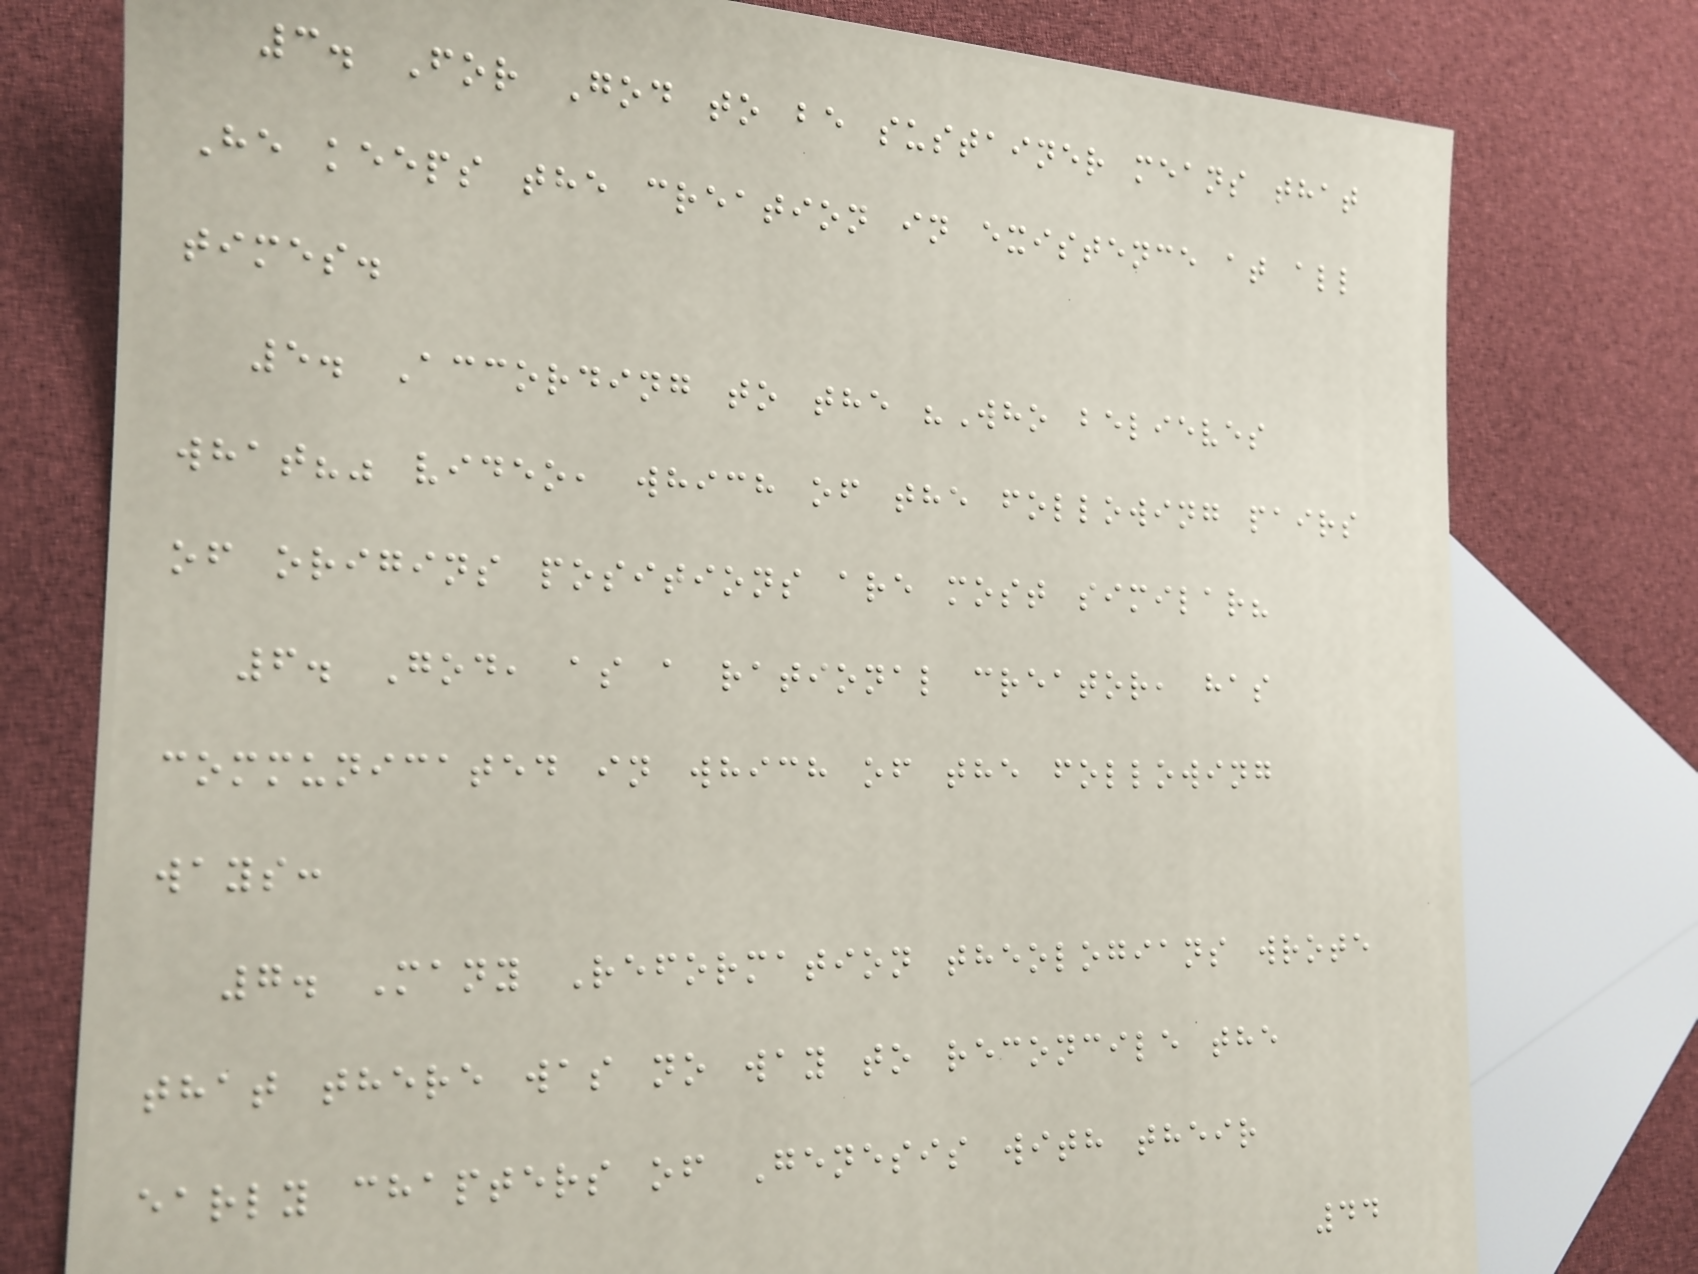3. For God to be sustainer means that
He keeps the creation in existence at all
times.
5. According to the "Who believes
what?" video, which of the following pairs
of origins positions are most similar?
6. God, as a rational creator, has
communicated in which of the following
ways:
7. Many Reformation theologians wrote
that there was no way to reconcile the
early chapters of Genesis with their
44
